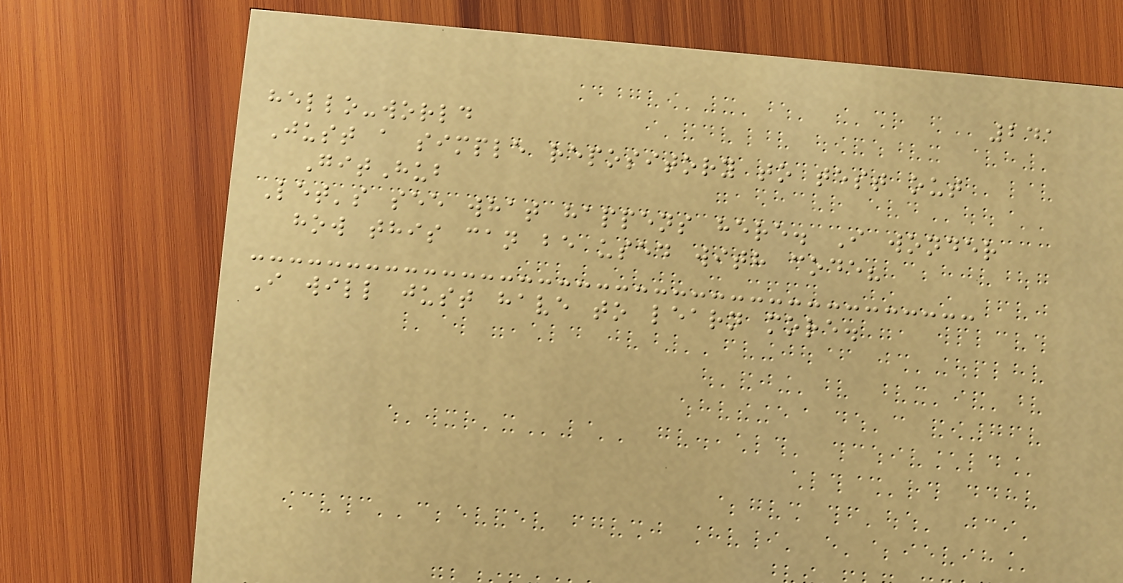241
hello-world
Just a simple repository to test out
GitHub
Let's see what happens here. I wonder
how this can be used with code?
I will just have to learn more.
